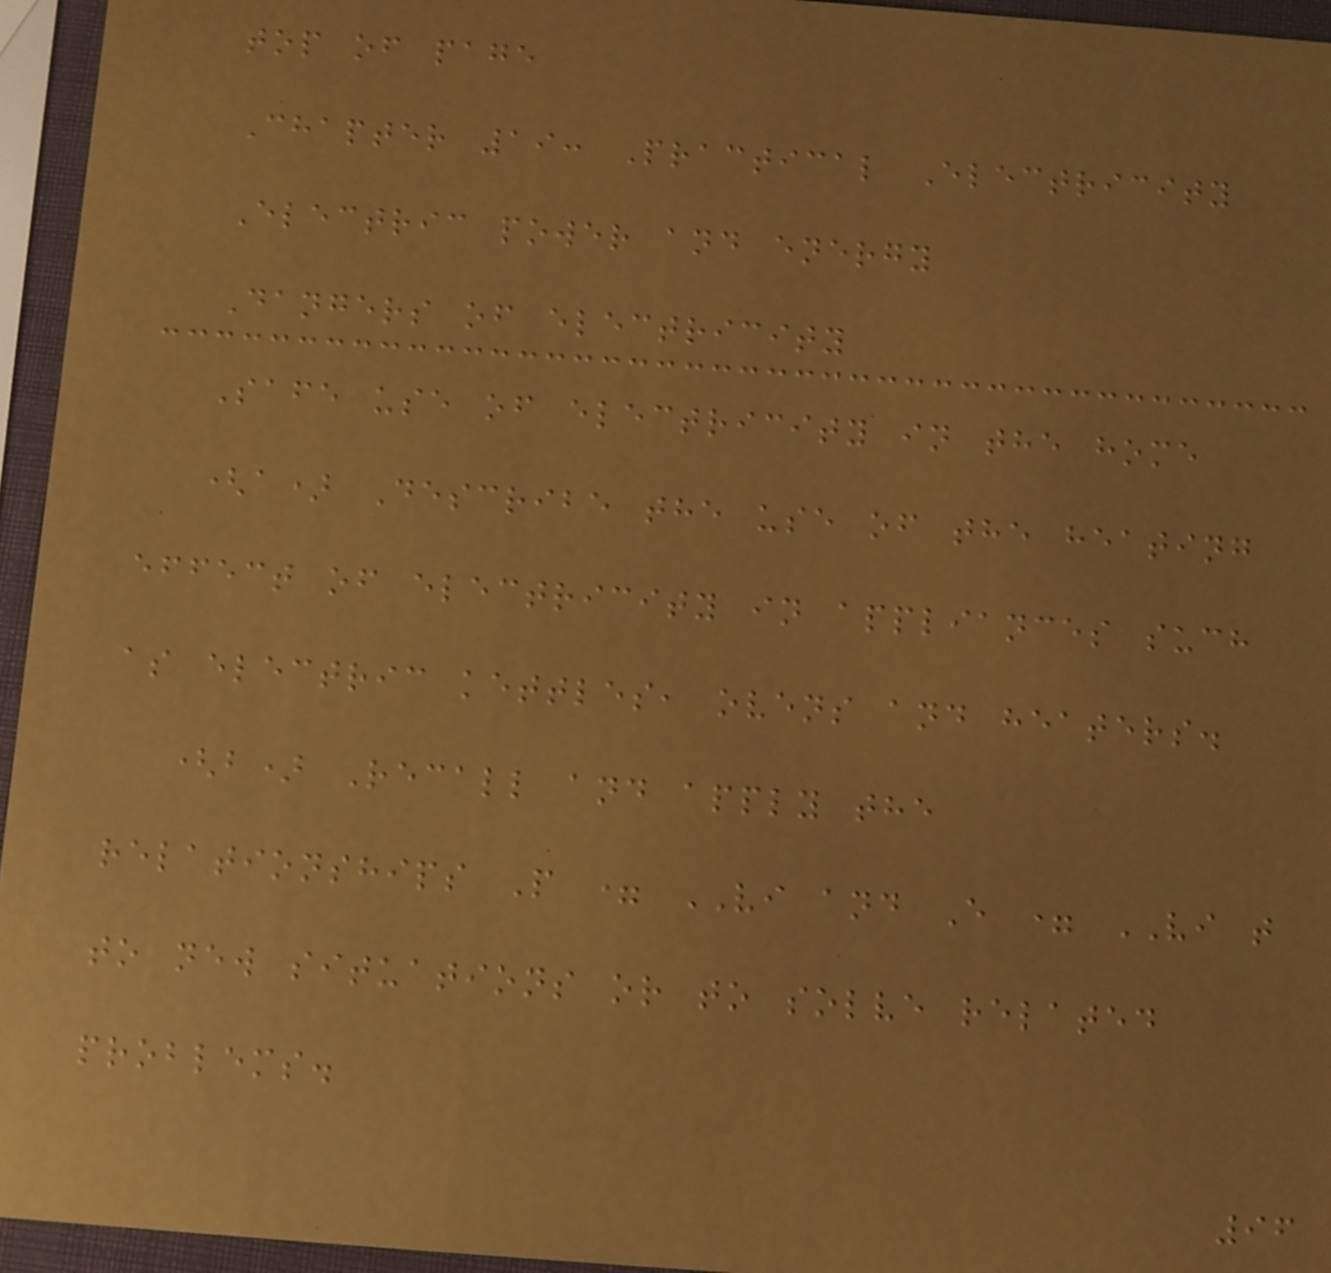top of page
Chapter 19: Practical Electricity
Electric power and energy
Dangers of electricity
Safe use of electricity in the home
(a) Describe the use of the heating
effect of electricity in appliances such
as electric kettles, ovens and heaters.
(b) Recall and apply the
relationships P = VI and E = VI t
to new situations or to solve related
problems.
96
